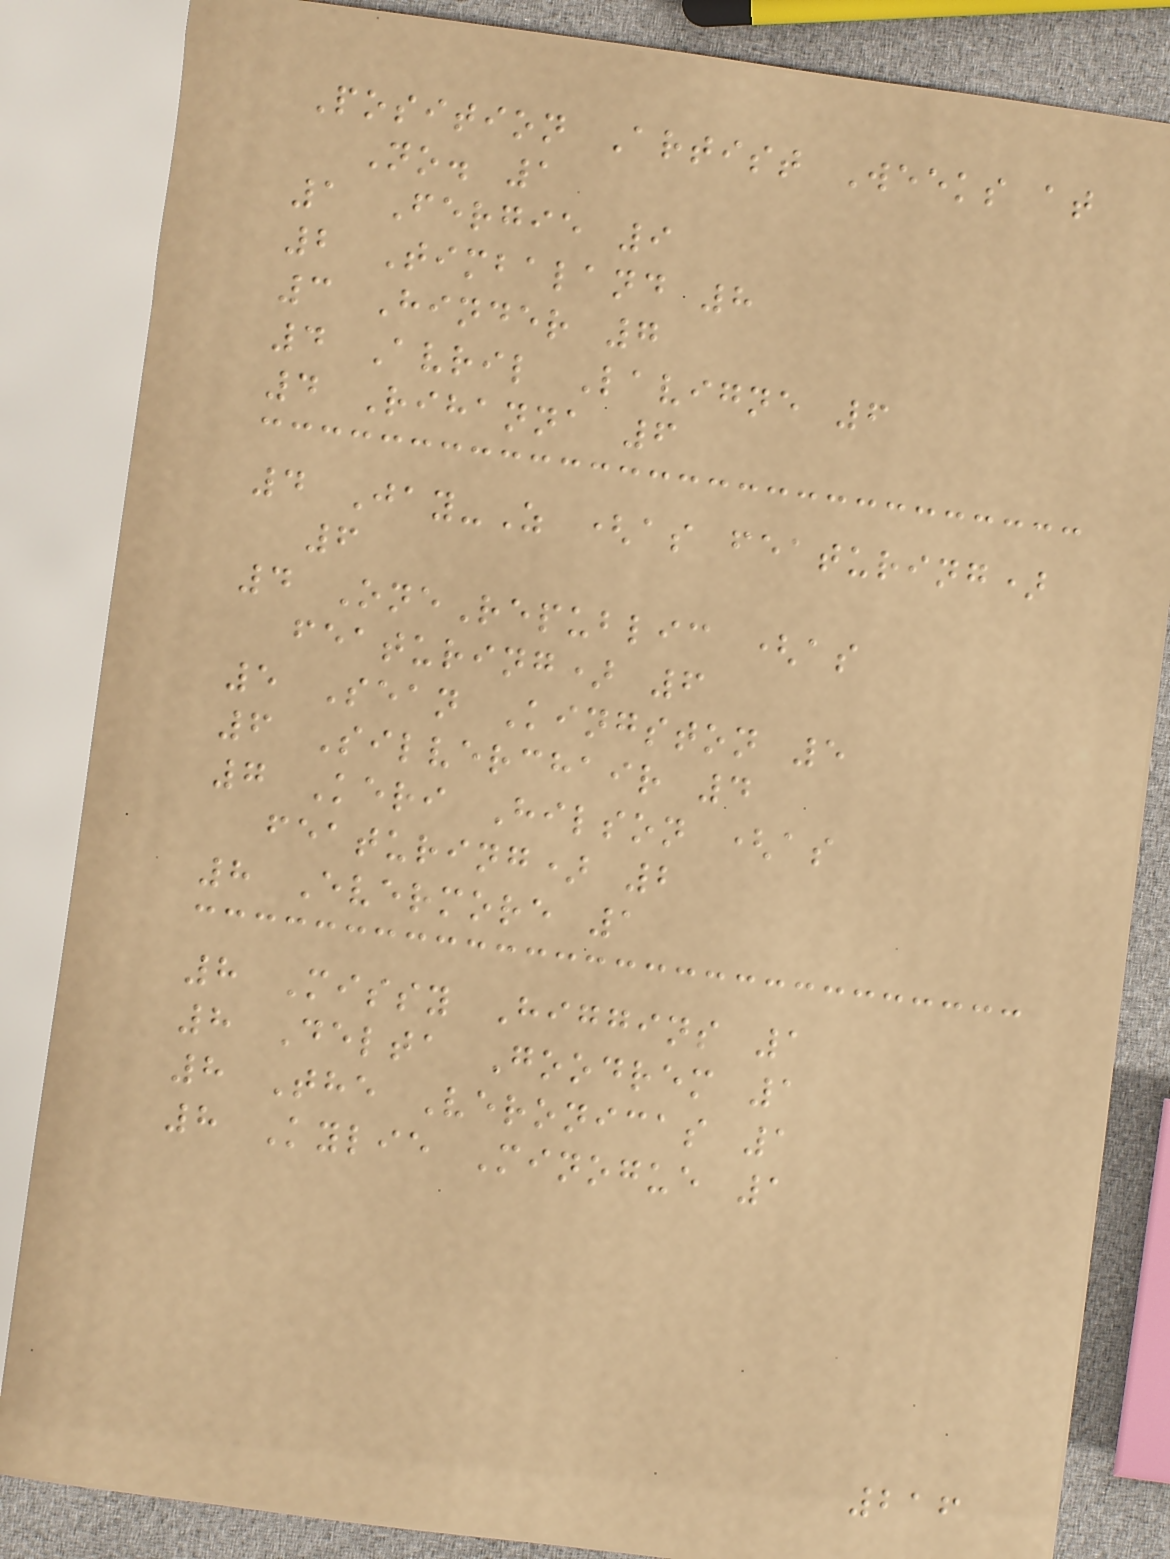Position Artist Weeks at
No. 1
1 Fergie 9
2 Timbaland 8
3 Hinder 7
4 Avril Lavigne 6
4 Rihanna 6
4 Jay-Z (as featuring)
6
4 OneRepublic (as
featuring) 6
5 Sean Kingston 5
6 Silverchair 4
7 Keri Hilson (as
featuring) 2
8 Evermore 1
8 Missy Higgins 1
8 Delta Goodrem 1
8 The Veronicas 1
8 Kylie Minogue 1
216
